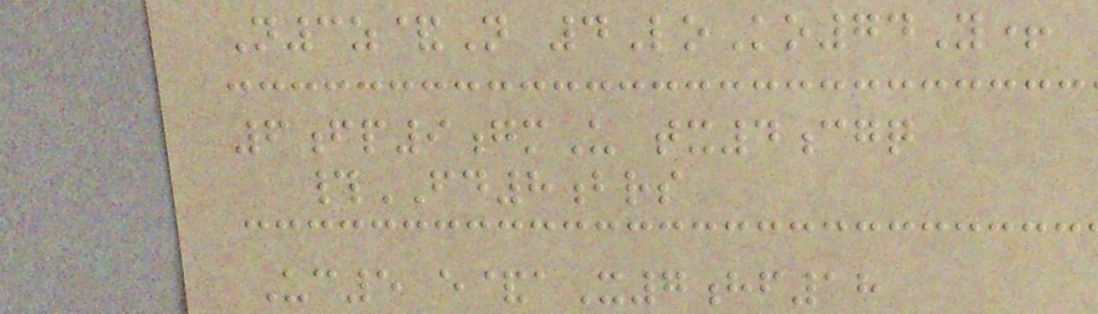N3z&N 4LoKo74Y+
6fp9gmU tx4cgq
#FD8brs
Uc5 e&aX7hf18
